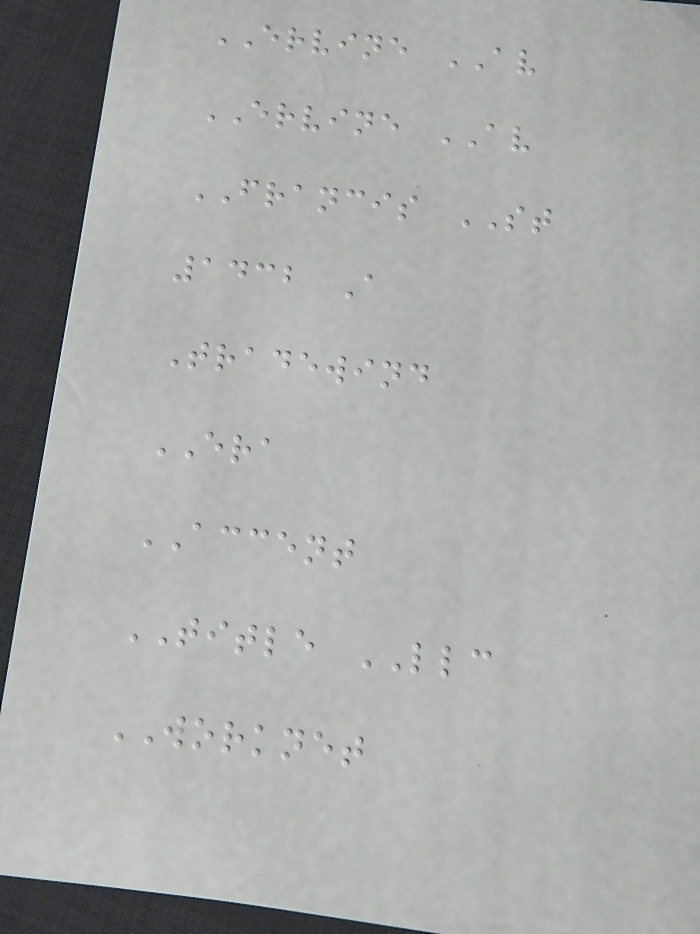ERVINE AV
ERVINE AV
FRANCIS ST
1432 A
Tradewind
ERA
ACCENT
TITLE LLC
WORKNET
